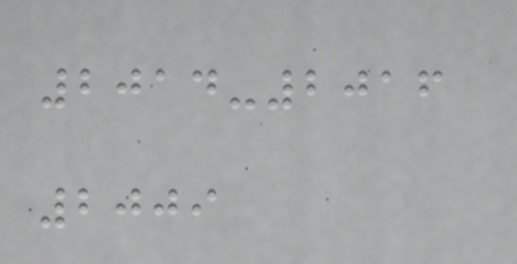2014-2016
2009
